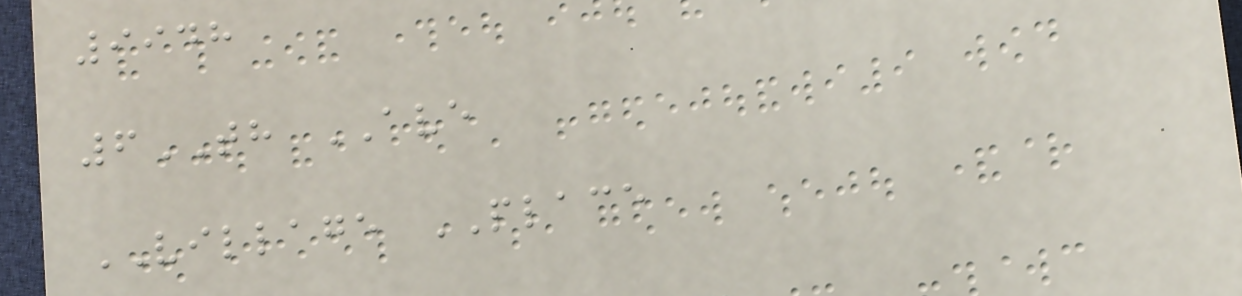9948
6TH AVE
VILLAGE PLACE
